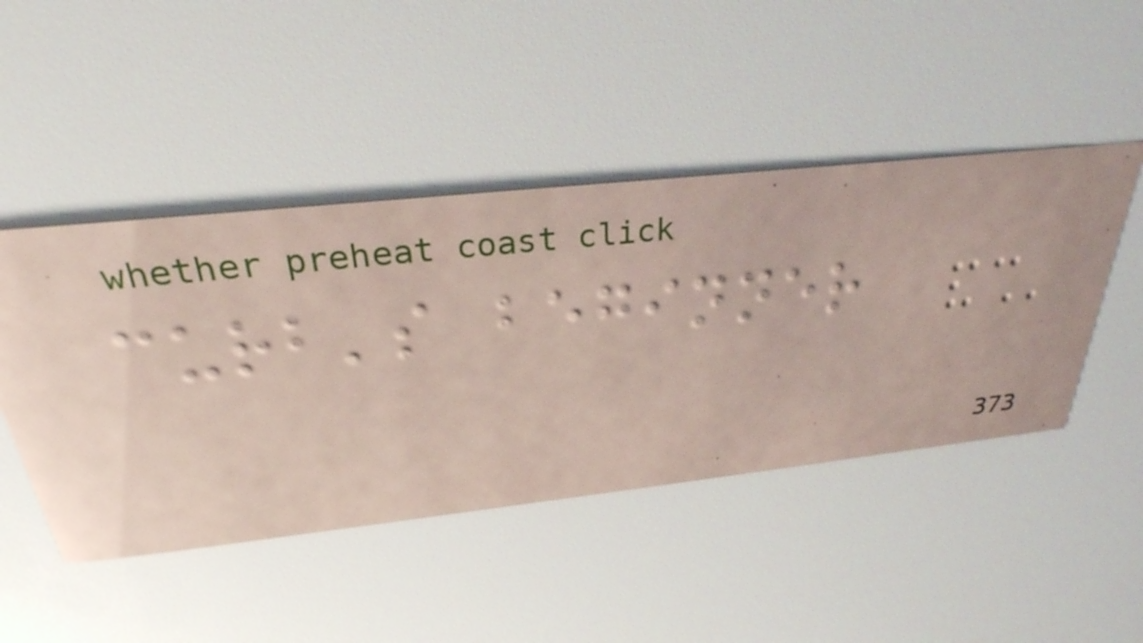curb's beginner
